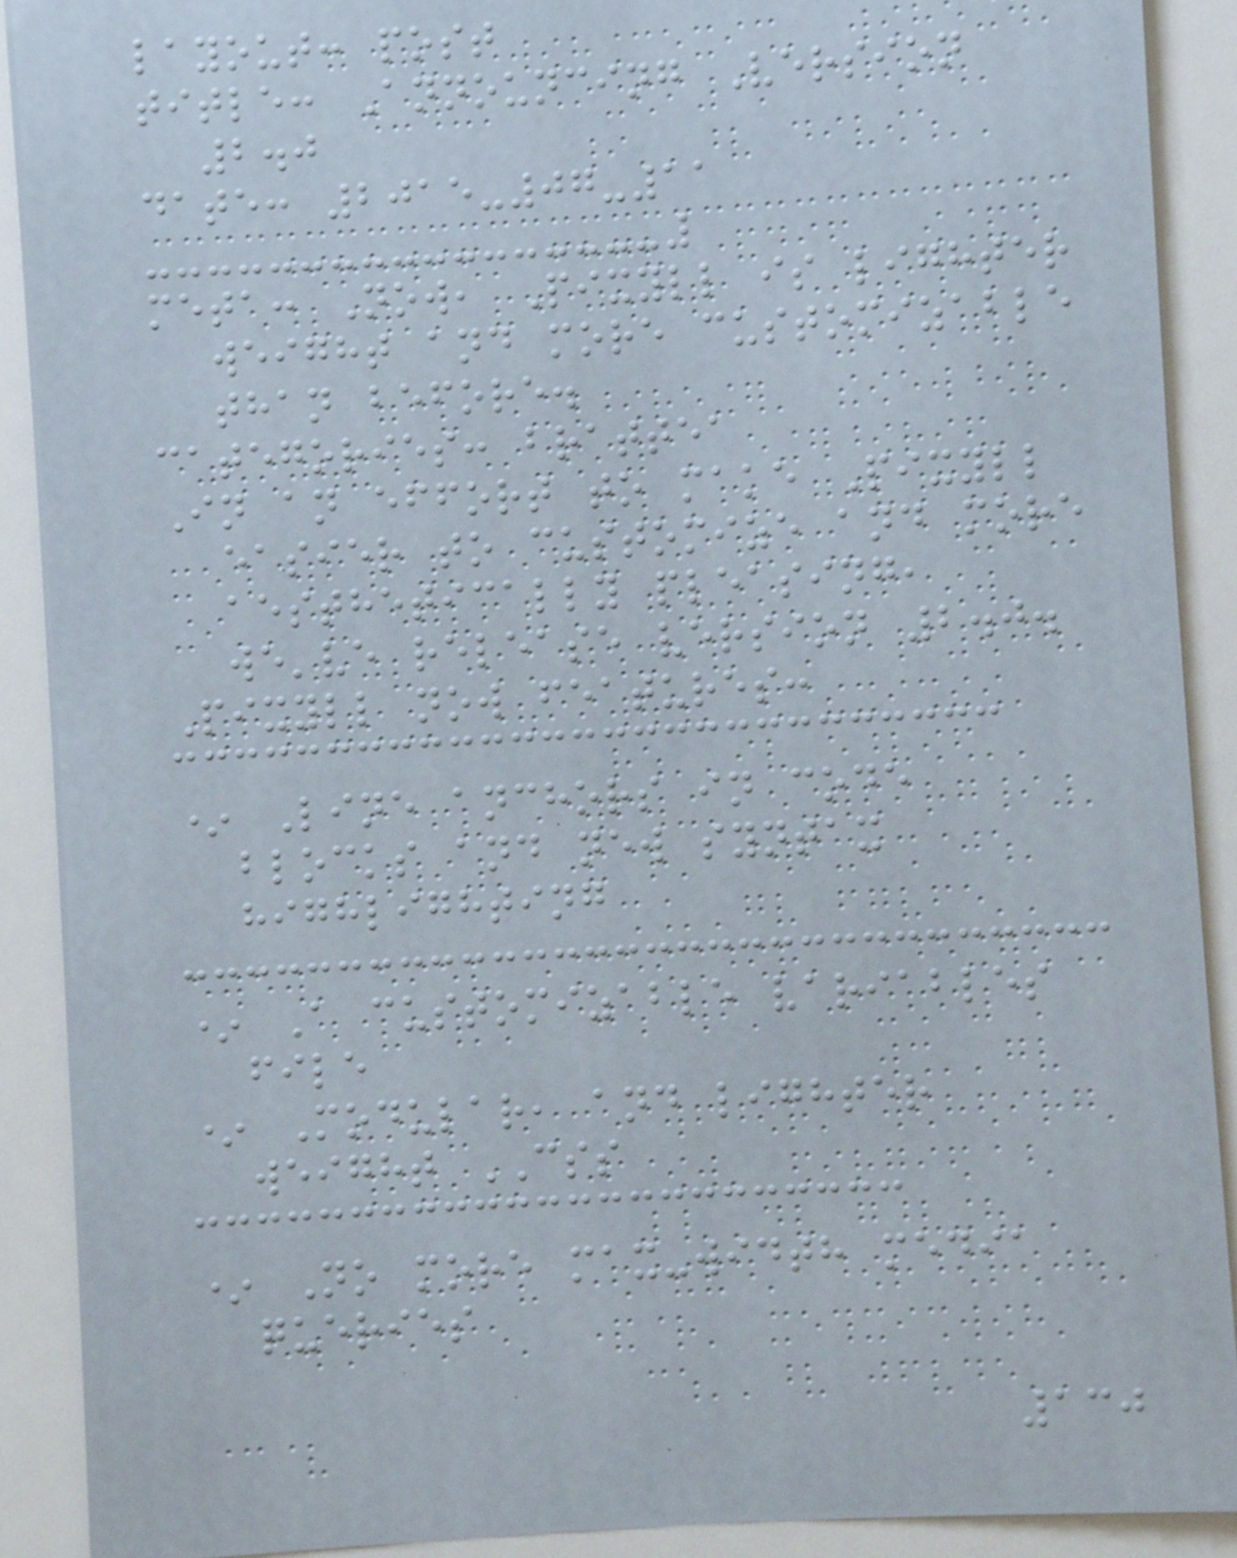layout: post
title: Announcing Version
2.0
date: 2015-07-11
meta: Now, Pixyll is lighter
weight and more customizable
than before.
categories: brattea
In an effort to make Pixyll
easier to customize and more
aesthetically pleasing,
we've release version 2.0.
Pixyll now features:
* Line anchors in code
blocks and new syntax
highlighting
* A customizable variables
file
* Modular, and lighter
weight CSS
* No more max-width media
queries
130
